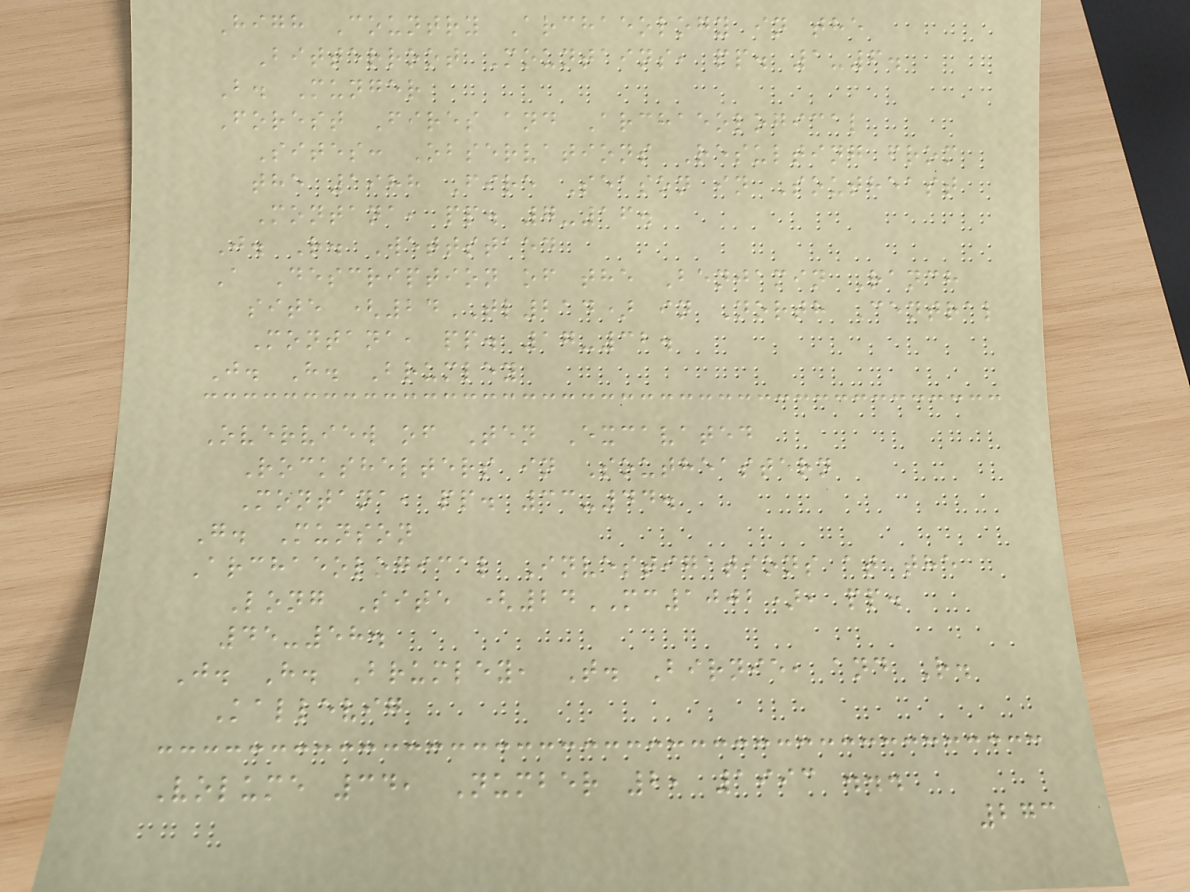High Country Archaeology in the
Bitterroot Mountains, pp. 1-6.
B. Munger
Forest Fires and Archaeological
Sites: Observations Resulting from
the 1988 Fire Season in Southeast
Montana, pp. 7-16.
J. R. Wettstaed
A Description of the Benjamin Ranch
site (24TL214) in North Central
Montana, pp. 17-32.
J. H. Brumley
Overview of Ten Excavated
Rockshelters in Southeastern
Montana, pp. 33-44.
G. Munson
Archaeological Investigations at the
Long Site (24MC1002), pp.
45-58.
J. H. Brumley, T. Birnie, and R.
Kallevig
Volume 34, Number 2, 1993 ...
273
